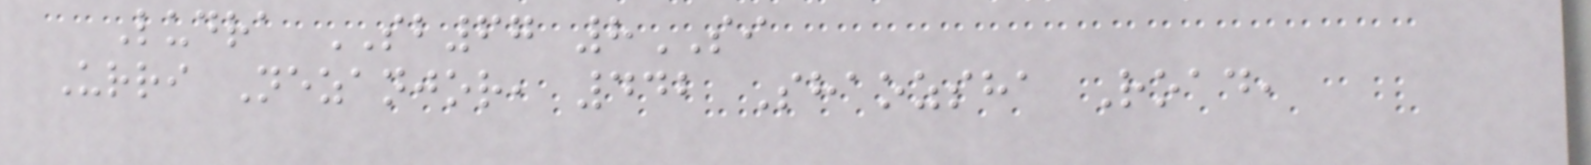Ludra SB67 8SI
Urri Nezanjor, 442 Shaozsha Road,
